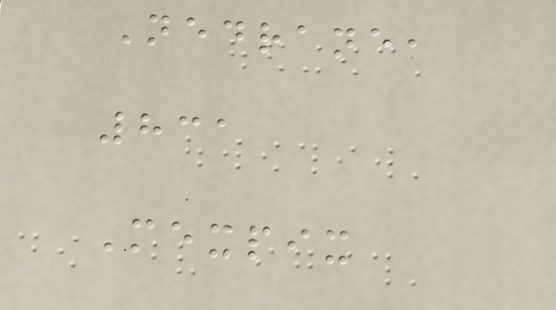Nedrane,
831
Mexpix
